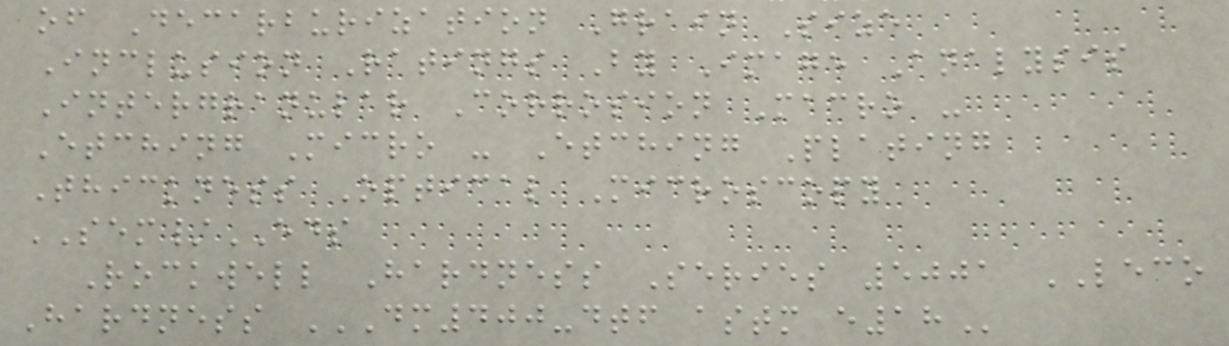of Decarburization Grain Size
Inclusion Ratings By Image Analysis
Intergranular Corrosion Macro -
Etching Micro - Etching Plating
Thickness Optical Microscopy
SEM/EDS
Rockwell Hardness Series 5001 LECO
Hardness DM400-DTF ASTM E18
